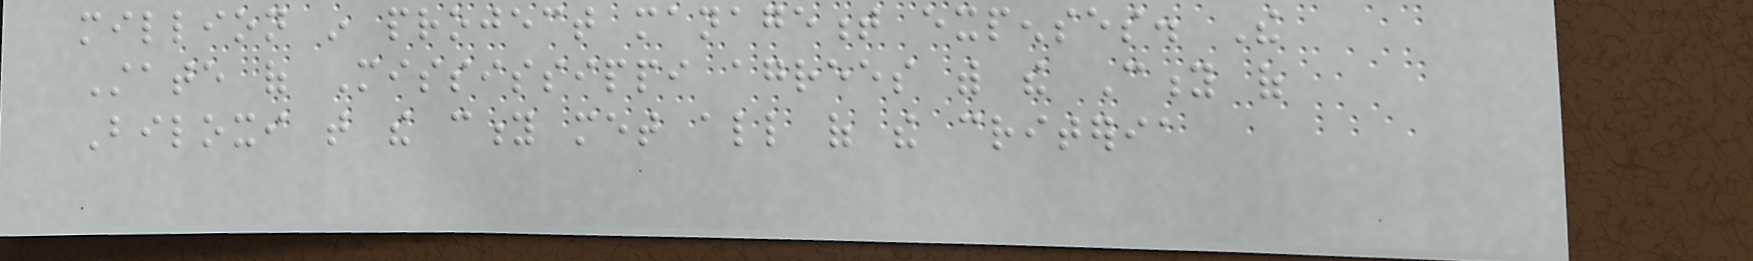million in project management expenses. The
State of Mississippi agrees with the City of
Biloxi that the city met all of the criteria
